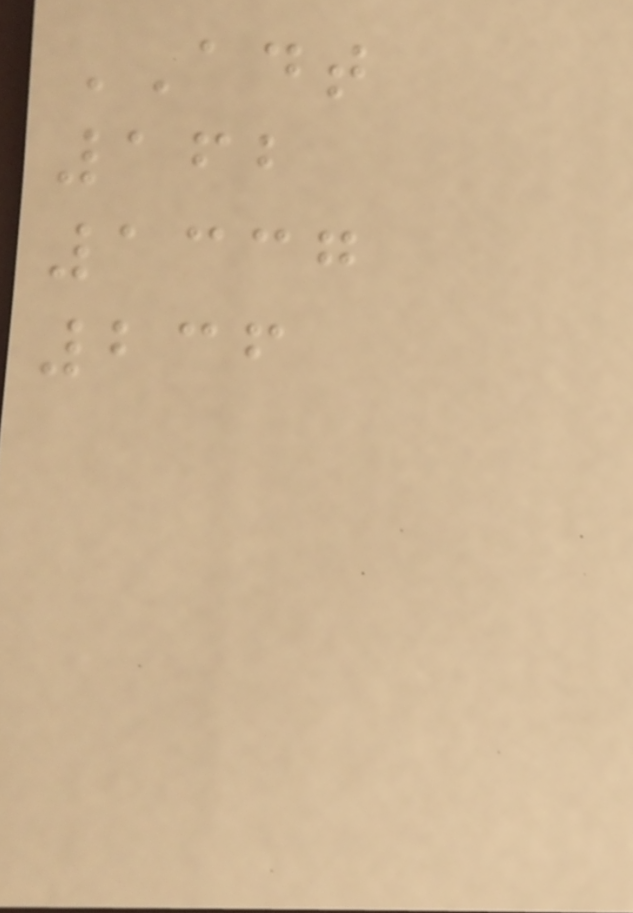ADT
162
1337
236
